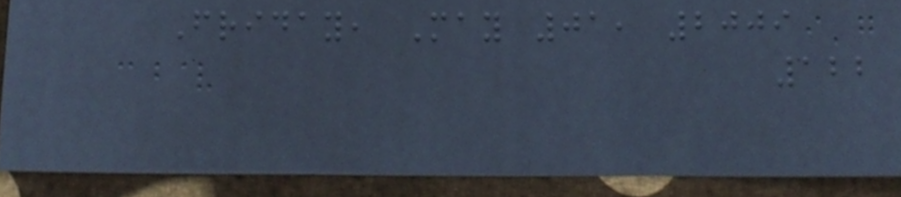Friday, May 01, 2009
122
